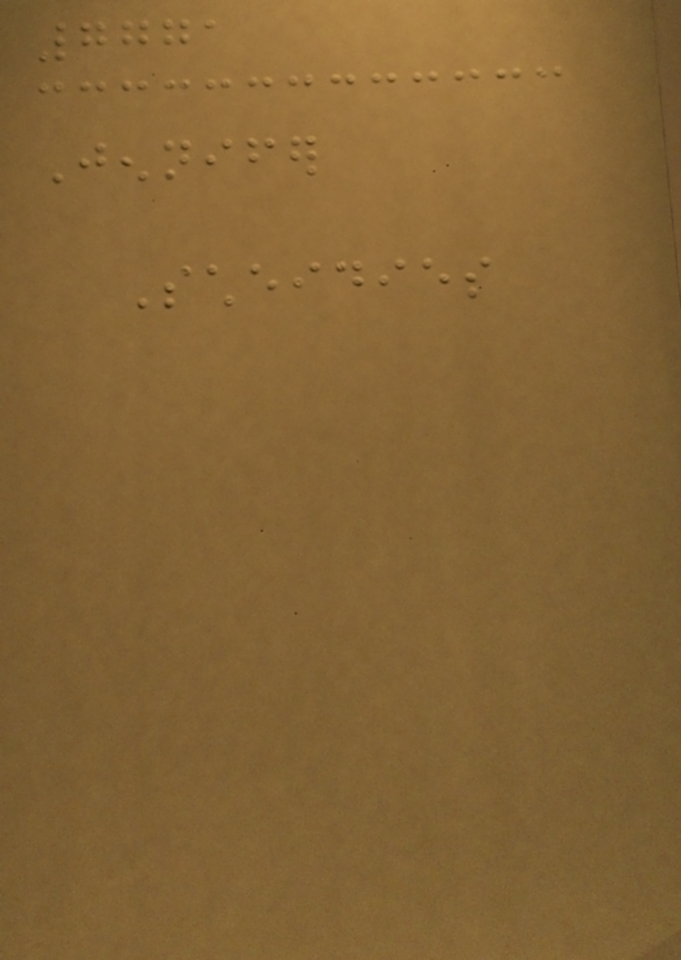7771
Jennifer
Scheidies
